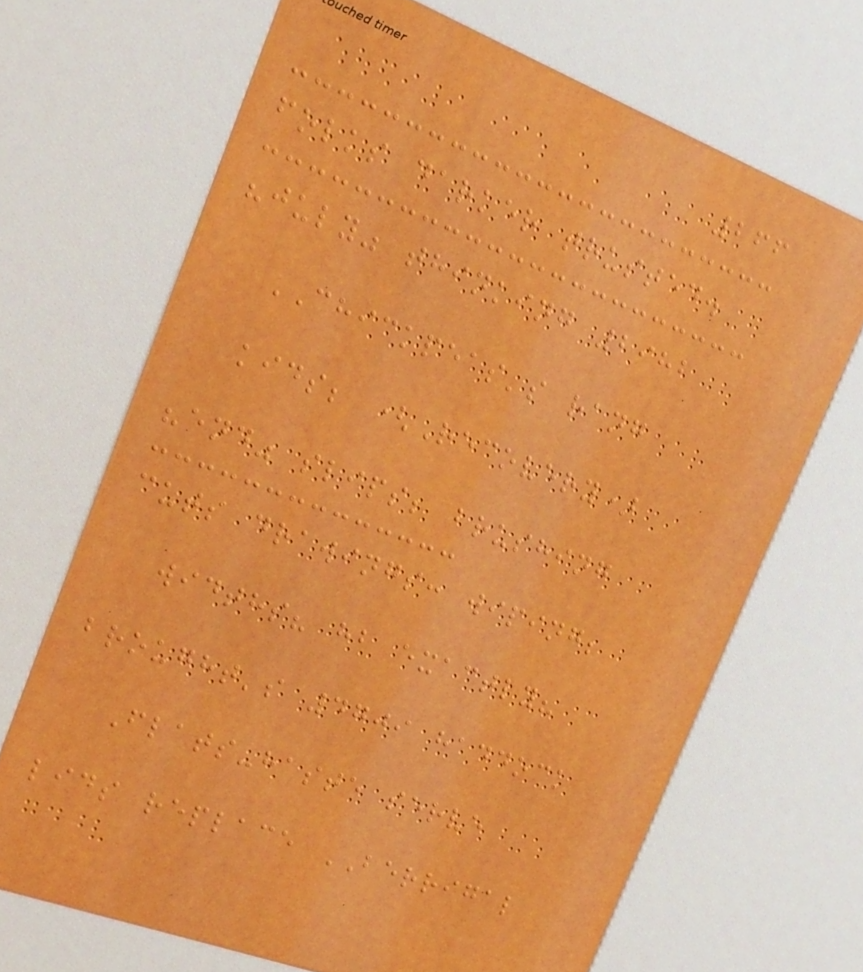266
folks darker trusted.
"july" thinking 2982
CHICKPEAS's rang
kids; (Recovery)
"end" slips; brushing
cuts drawings: wiping;
widths? hb exactly?
brought's 4709 haddock
Flats-haste serve
lids replace BERRIGAL
